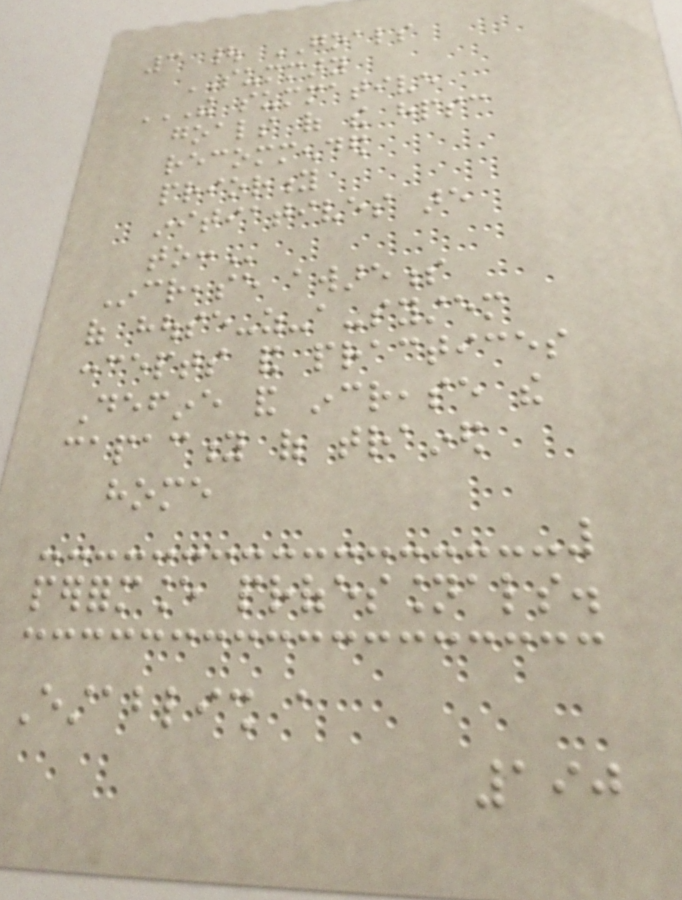3 | GOALS
SUMMARY
THE SUMMATIVE
GOALS OF THE HPSC
RECOMMENDED
PRIORITY
INITIATIVES ARE
TO:
Increase awareness
of house-as-a-system
concepts and practices
Define and increase the
capacity of trained
home
performance professionals.
Establish a
190
